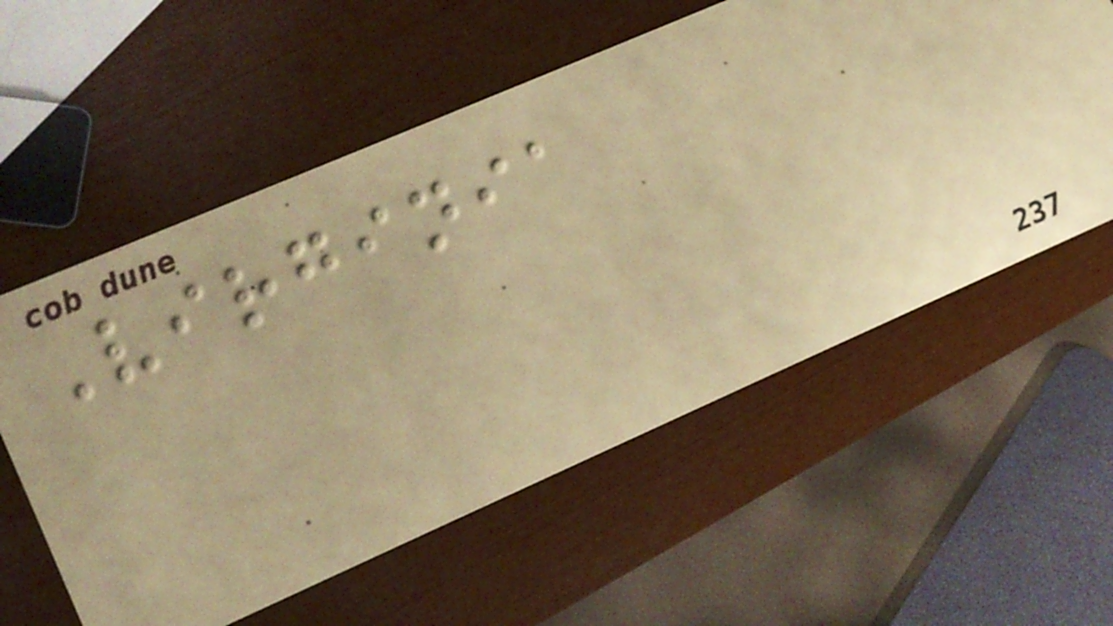Virginia
